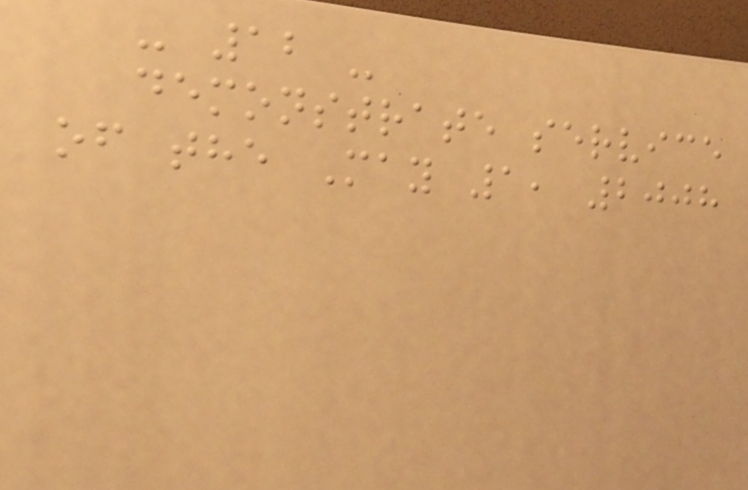- 12 -
demonstrate service
of the May 1, 2008
